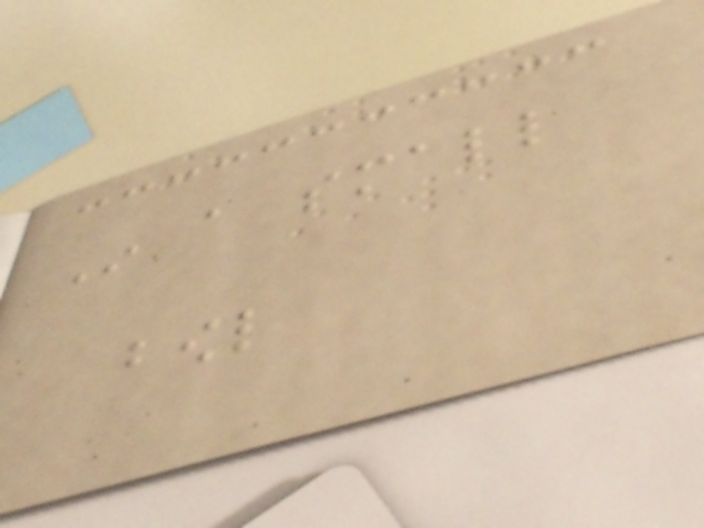In a small
bowl
